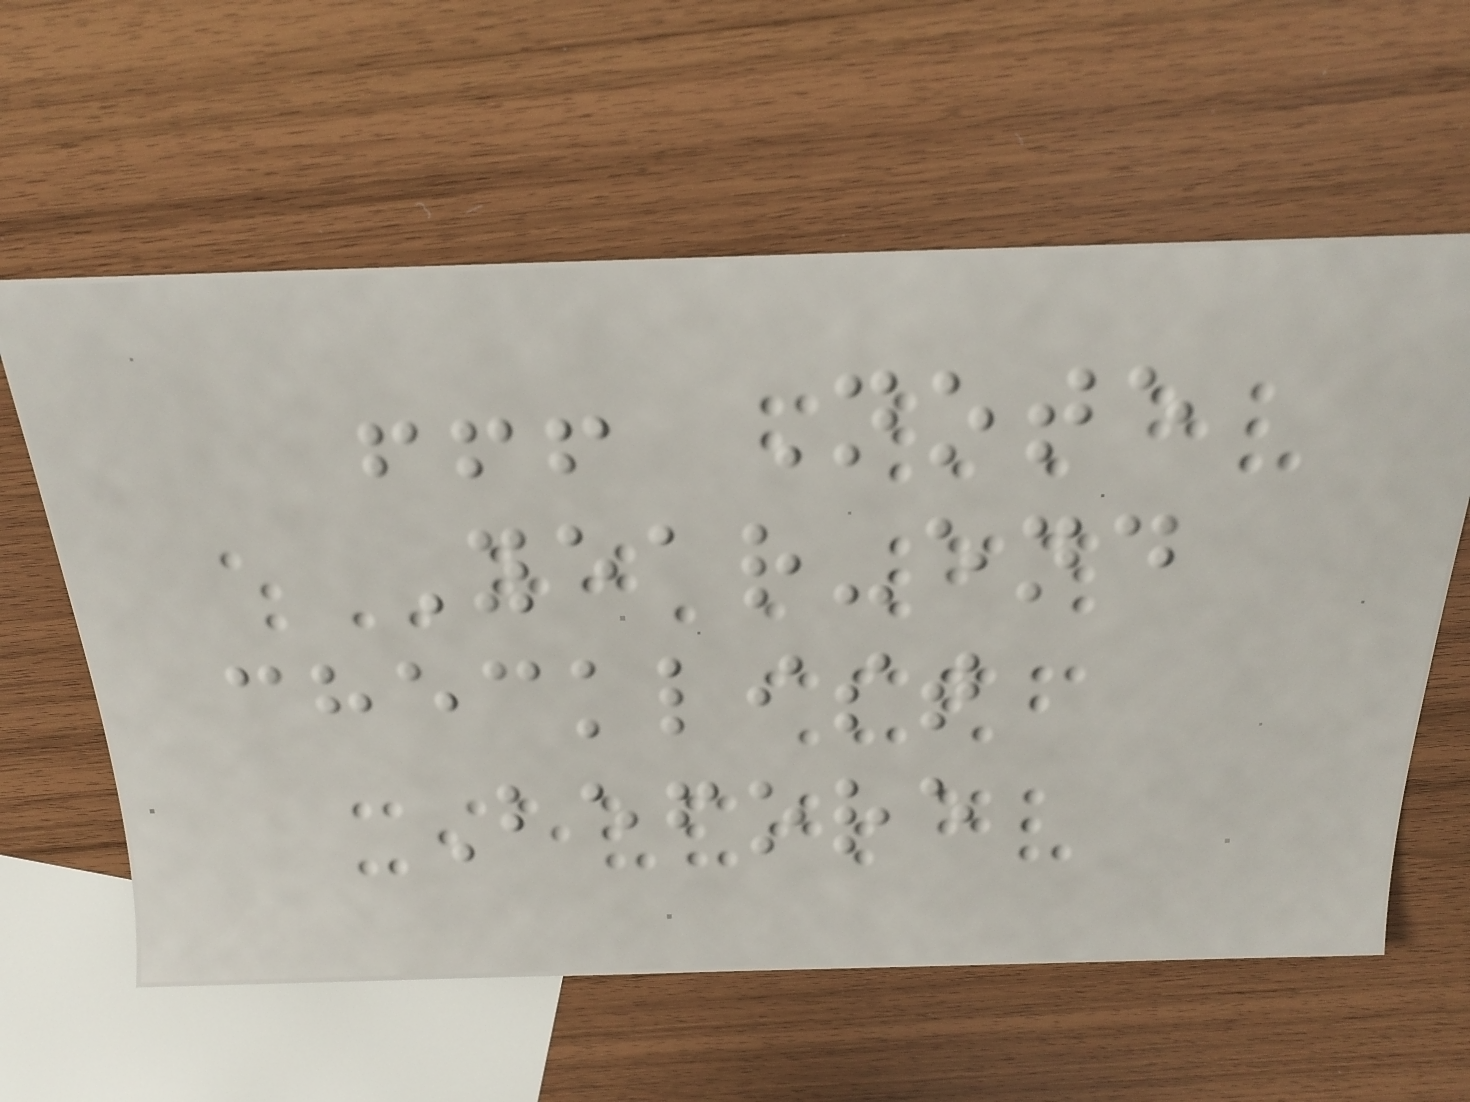!!! Note
Year-end
checklist
Before
